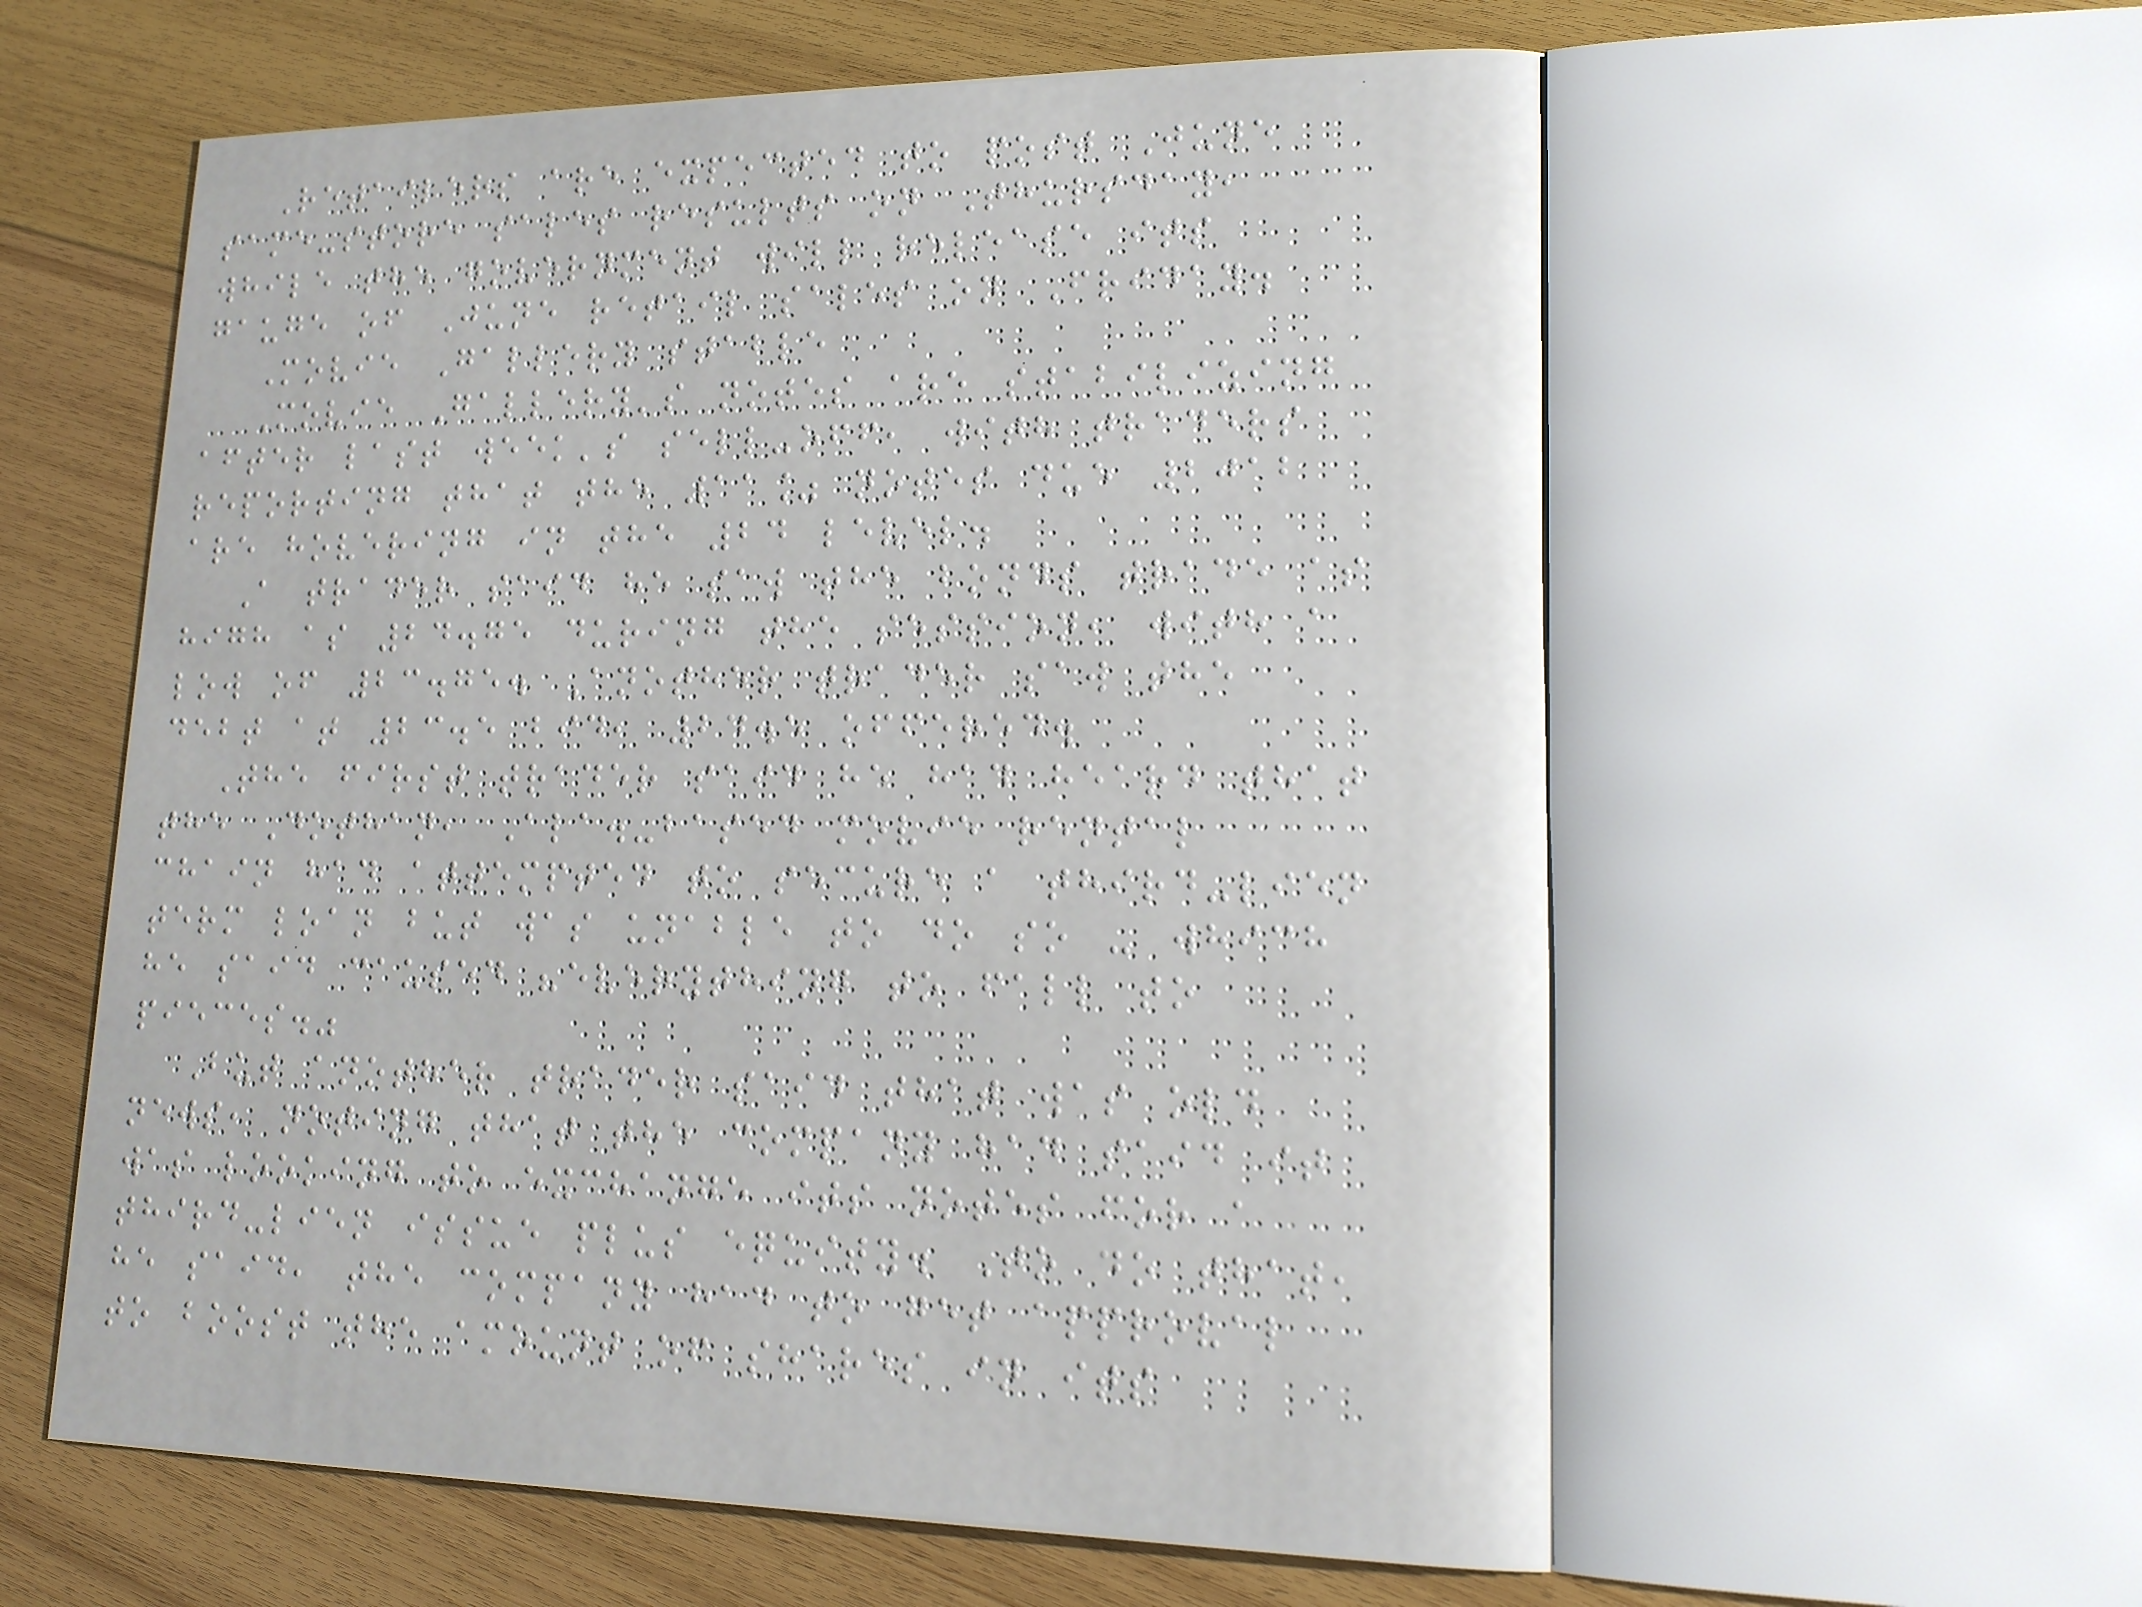Retailers are expected to post June
same-store sales results on Thursday,
while the government will release its
gauge of June retail sales on Friday.
Movie Gallery stable
Movie Gallery's notes are stabilizing
after last week's sell-off, with traders
reporting that the 11% notes due 2012
are hovering in the 24 level.
A trader said he saw the bonds trade as
high as 24.75 during the session, with a
low of 23.75. Another trader saw the
debt at 23.5 bid, 24.5 offered.
The first trader said he had heard that
the Dothan, Ala.-based movie rental
chain had attempted to secure a third-lien
term loan but was unable to do so - which
he said caused "everything to fall to
pieces."
But another trader said that was old
news, noting that the company had said it
was looking to exchange its notes for a
third-lien issue plus equity. To do that,
he said, the company had to get approval
to boost the amount of shares in its
